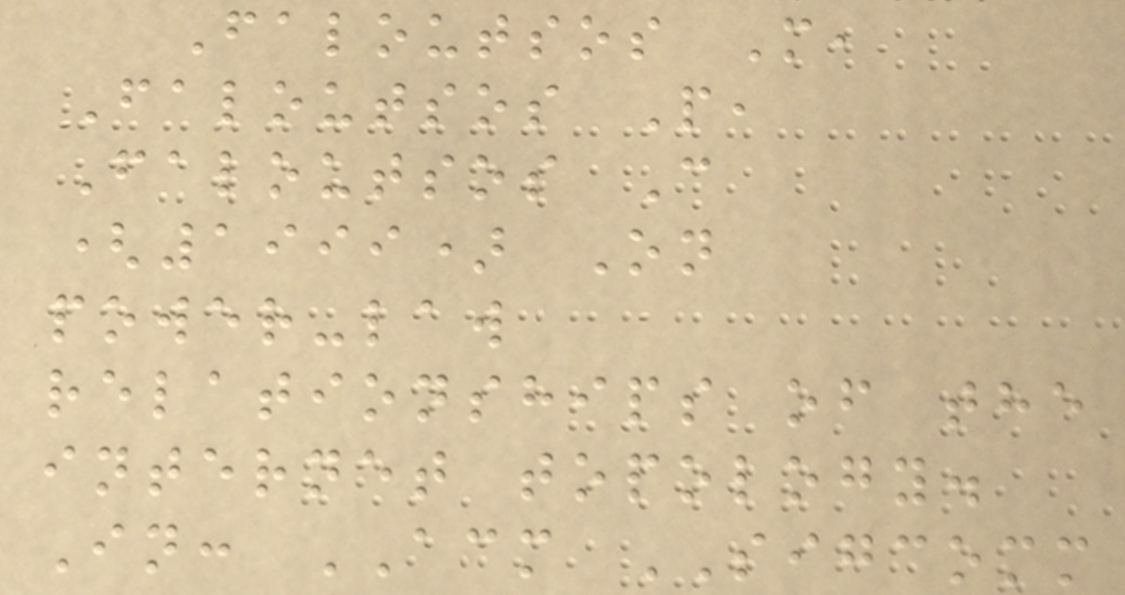Faloutsos M,
Faloutsos P,
Faloutsos C
(1999) On
power-law
relationships of the
internet topology.
In: ACM SIGCOMM
